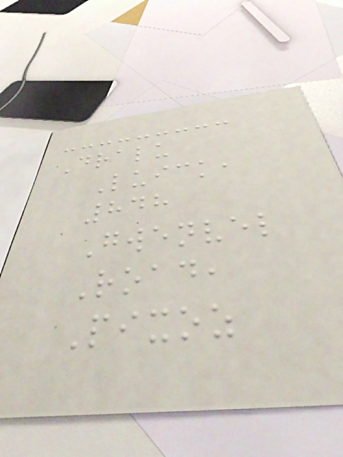Dralu
Luick,
848
Gwenvel
Road,
Pixoz
